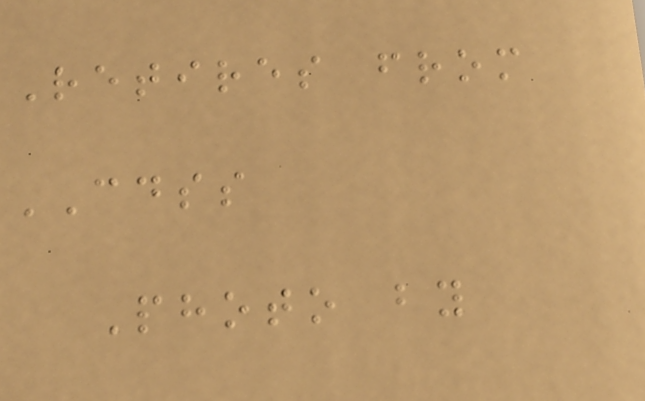Retires from
CDSS
Photo by
